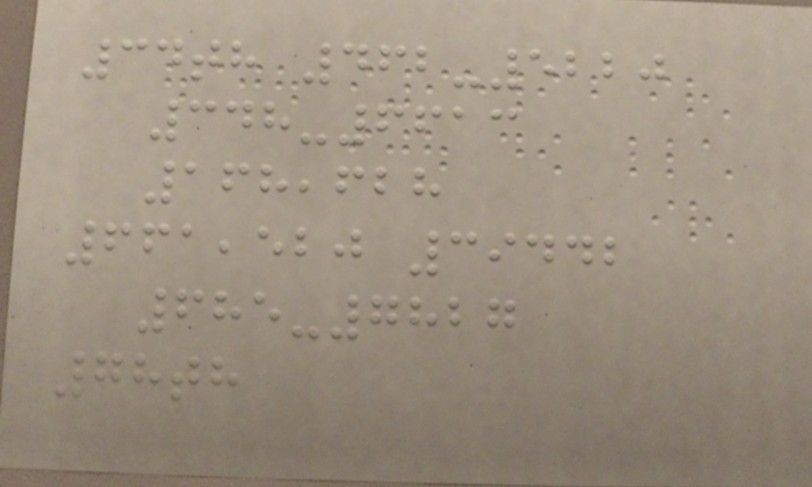34th 462-5220
348-6613
168,628
661,520 39442
685-7827
78th
